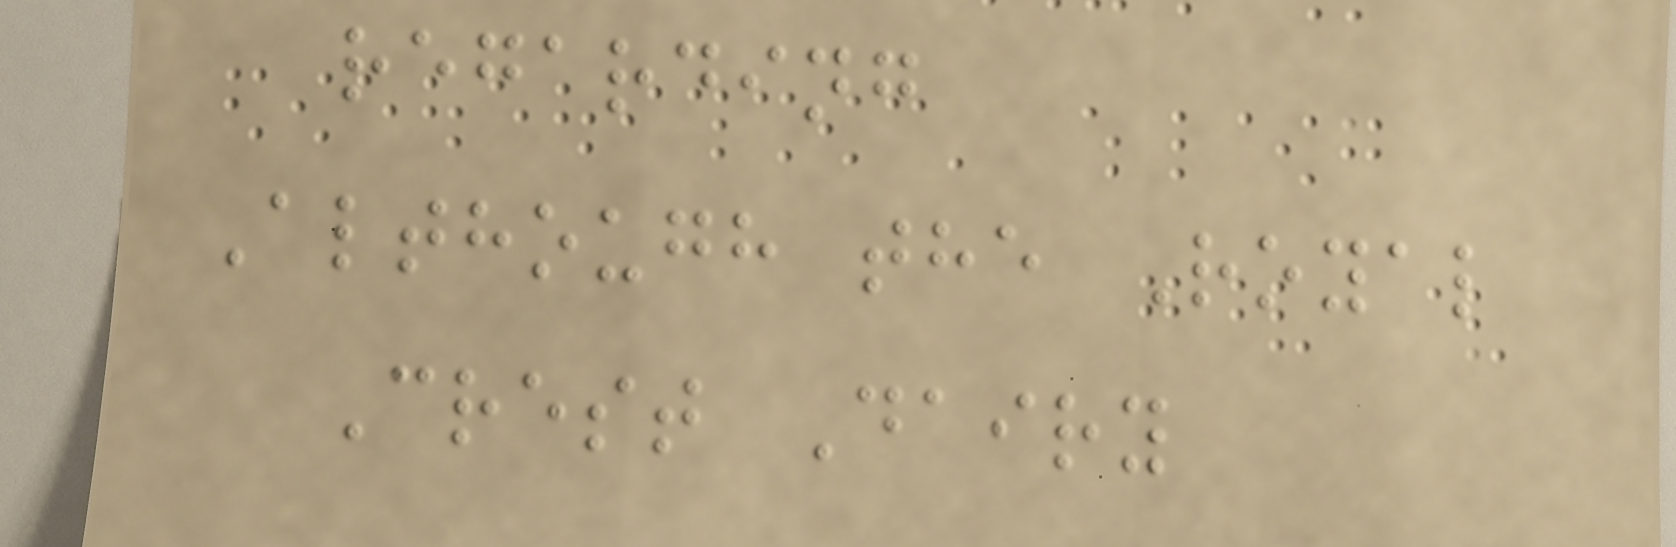regarding
Although the Royal
Crest Dairy
